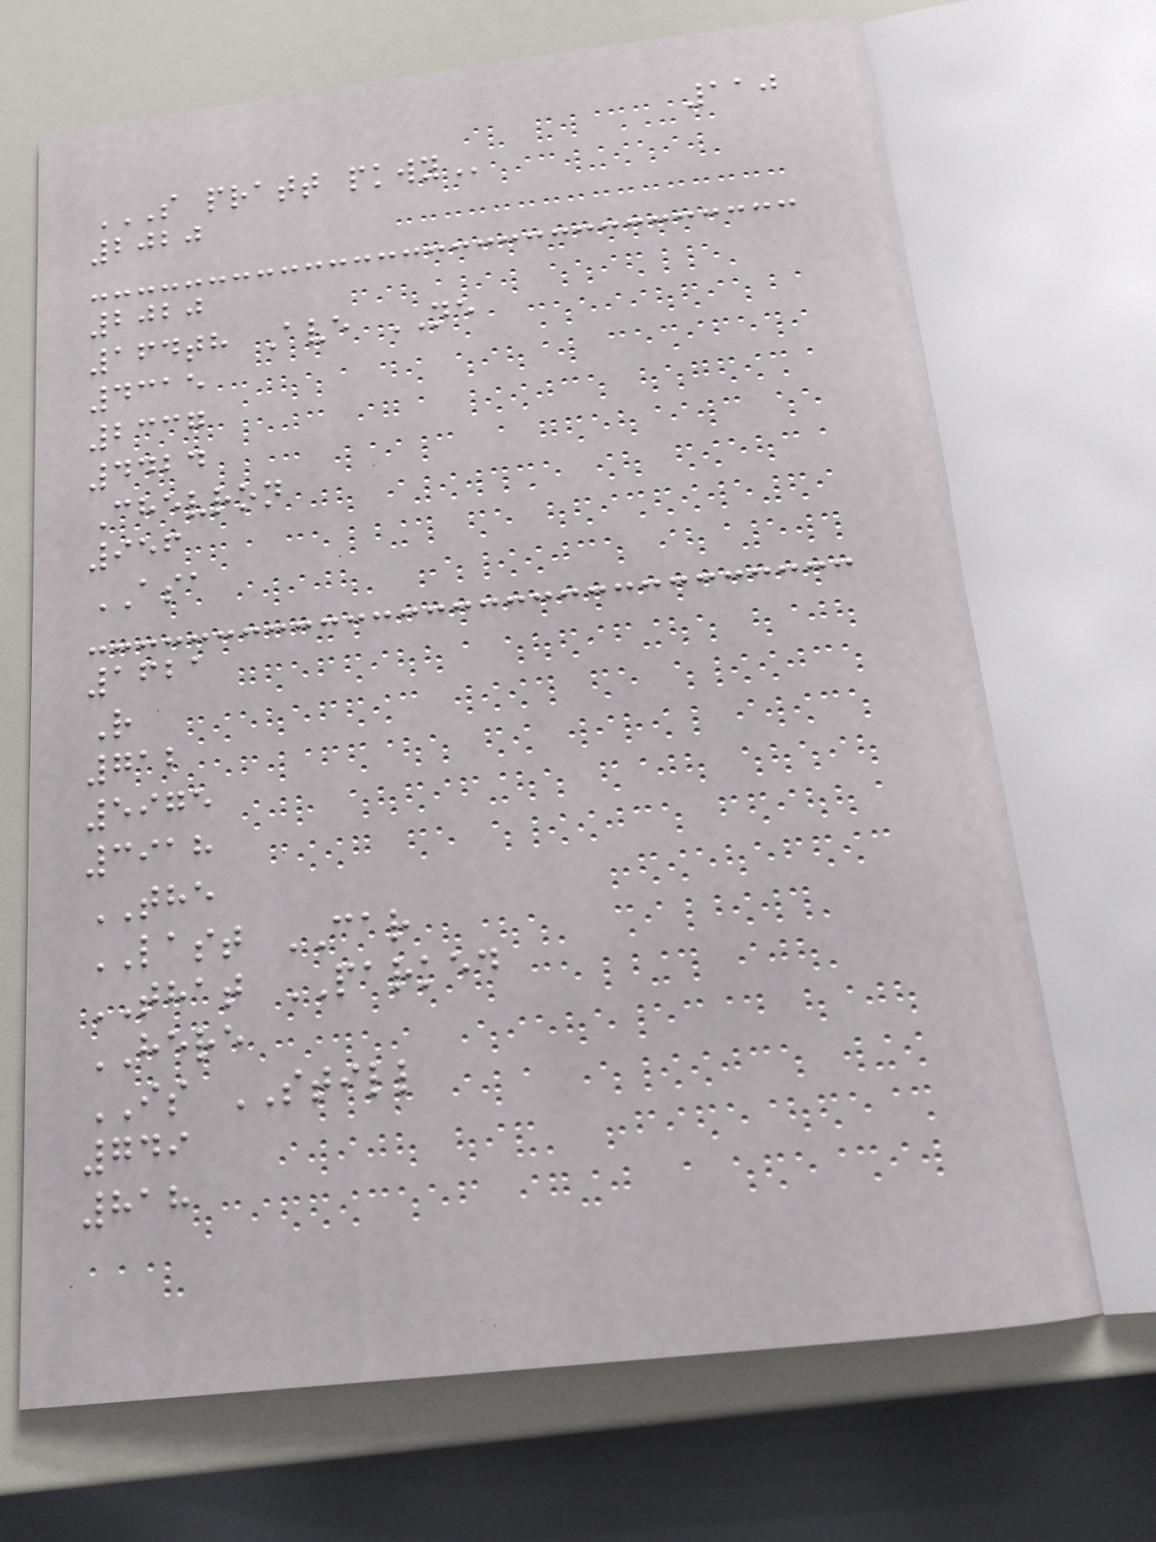110
S PRATT PKWY
2020
2020
164th Ave NE
4315
2337
4424
Chevron
956
ASA
1621
R
712
5975
3918
THE
LAST CAR
THAT PARKED
HERE
IS STILL
749
818
